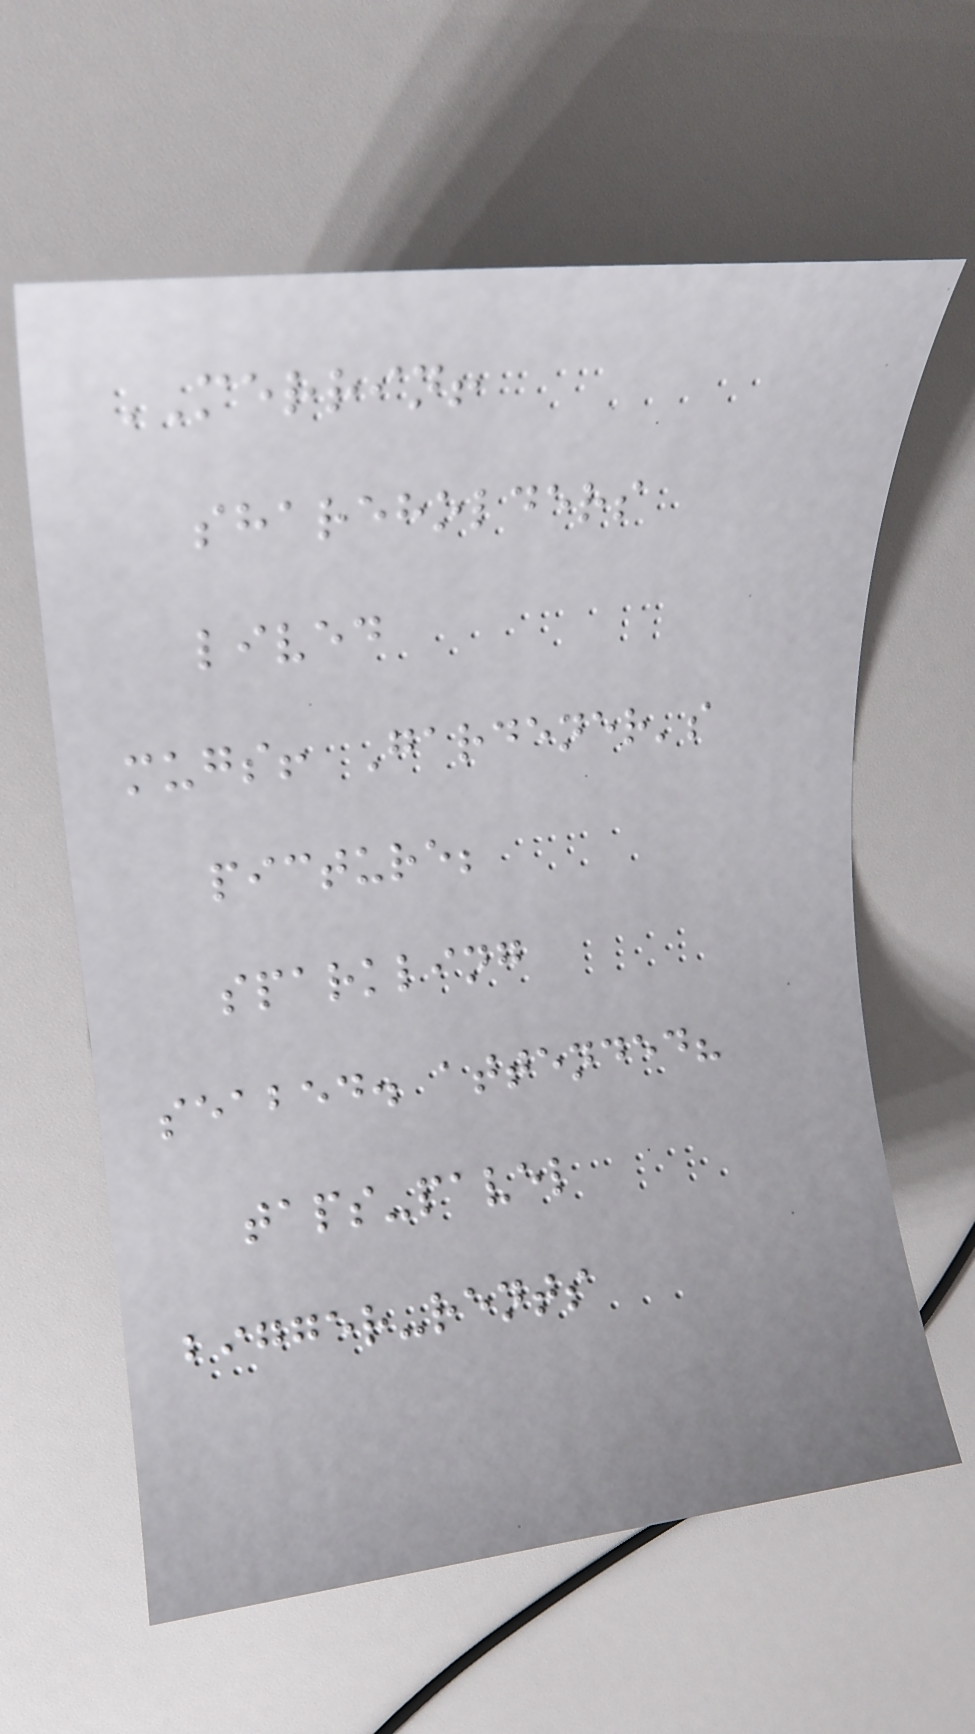MERRIN!
shareholders
lived
mugs! Gardener's
picture;
sparkling
seabed. attended?
taps-pavel
bigger-rents
